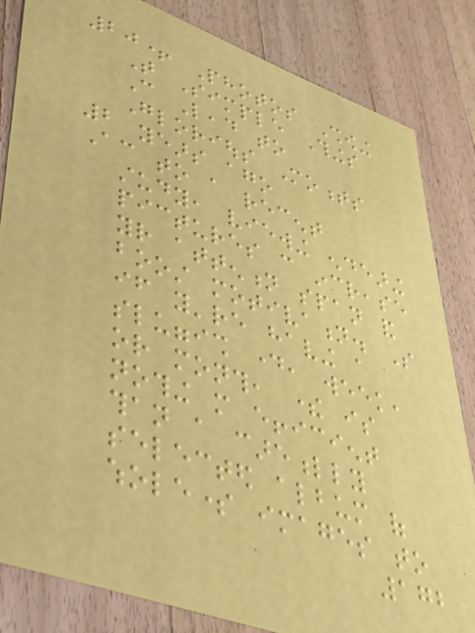20+ Photos Showing
That Simple Things
Can Lead to
Glorious Moments
2 years ago
According to a recent
study, viewing endearing
pictures can increase
your attention span and
boost motivation. So
if you're having a
sluggish day, week,
or month, there is
nothing more efficient
than a carefully
selected album of
wholesome images to
172
